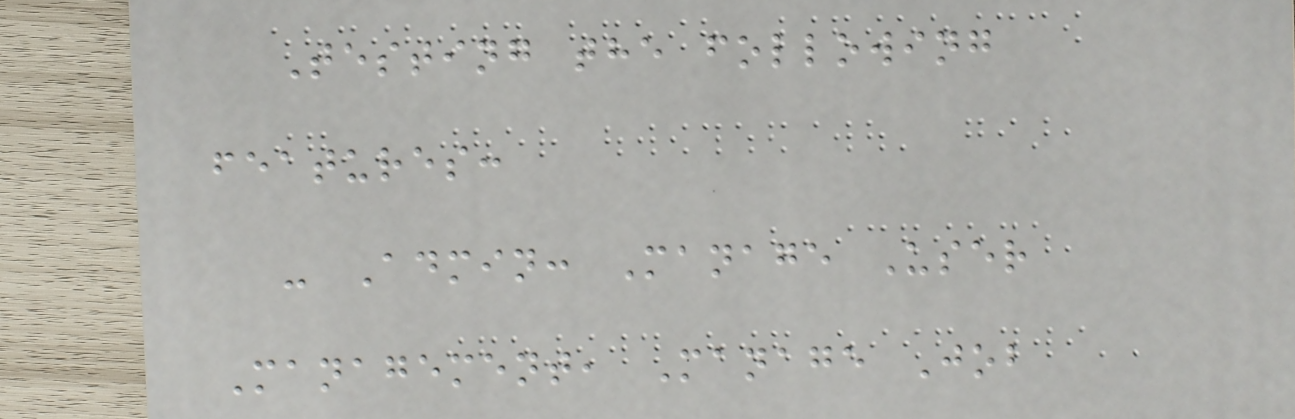Testing the following
features:
- Admin: Manage User
Management, Manage Job
